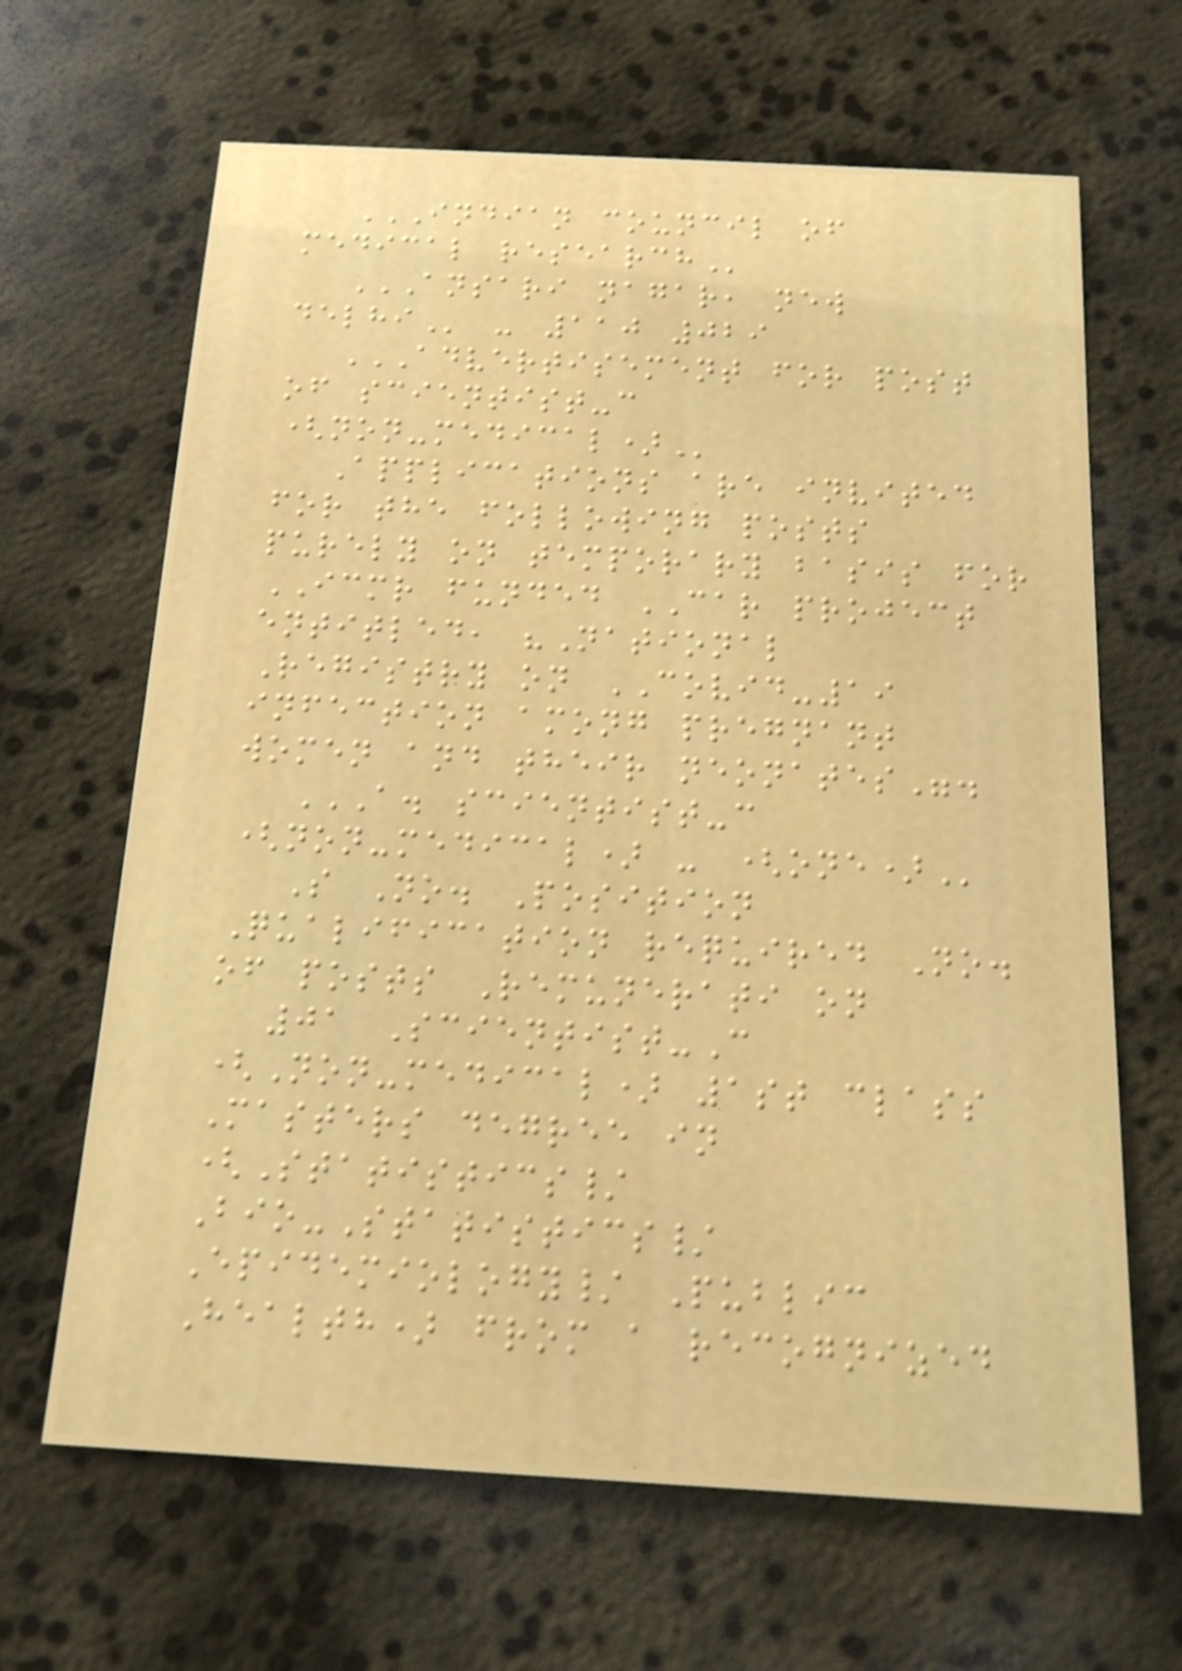INDIAN COUNCIL OF
MEDICAL RESEARCH
ANSARI NAGAR, NEW
DELHI - 110 029
ADVERTISEMENT FOR POST
OF SCIENTIST-C
(NON-MEDICAL)
Applications are invited
for the following posts
purely on temporary basis for
ICMR funded CAR project
entitled, "National
Registry on COVID-19
infection among pregnant
women and their neonates".
A. SCIENTIST-C
(NON-MEDICAL) - (ONE)
S No. Position
Qualification required No.
of posts Remunerati on
01 Scientist-C
(Non-medical) 1st class
Masters degree in
(Statistics/
Bio-Statistics/
Epidemiology/ Public
Health) from a recognized
